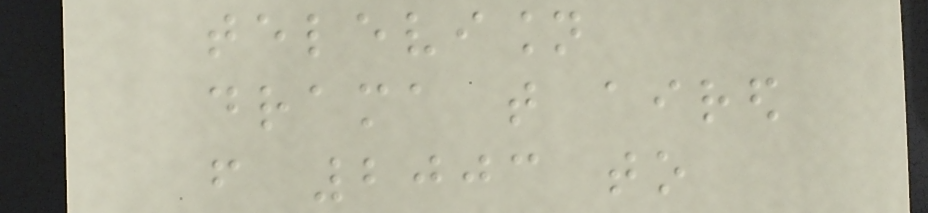television
drama that aired
from 2003 to
